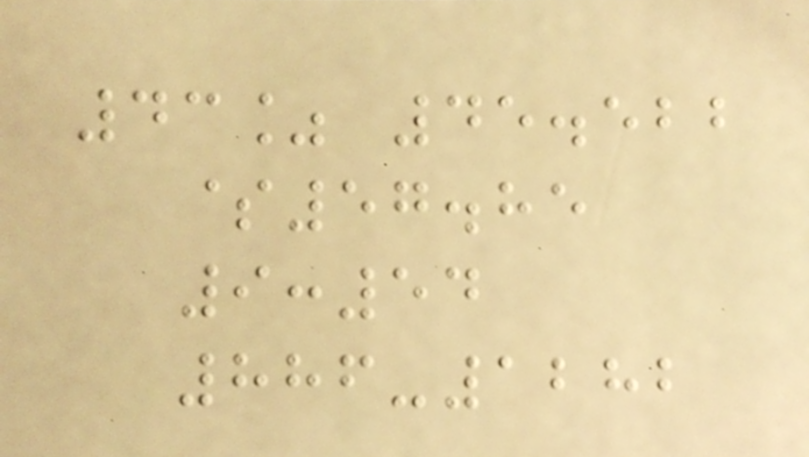43% 45.522
$57.85
9:54
886-1282
